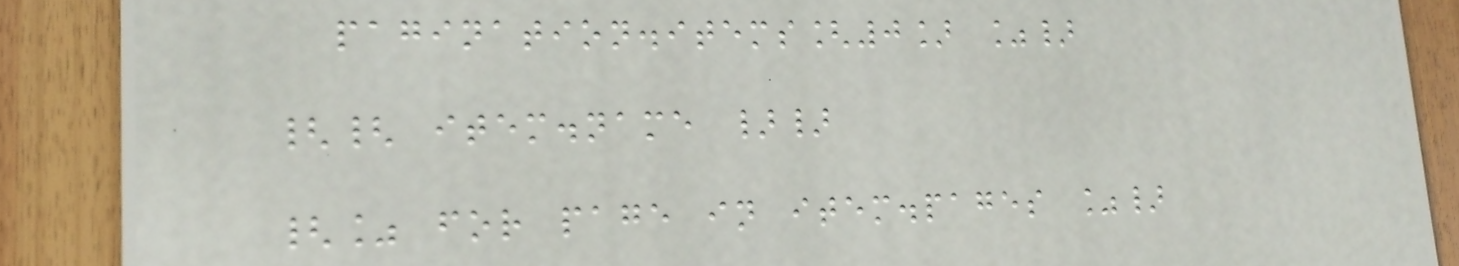pagination.items[0] %}
{{ item.name }}
{% for page in item.pages %}
